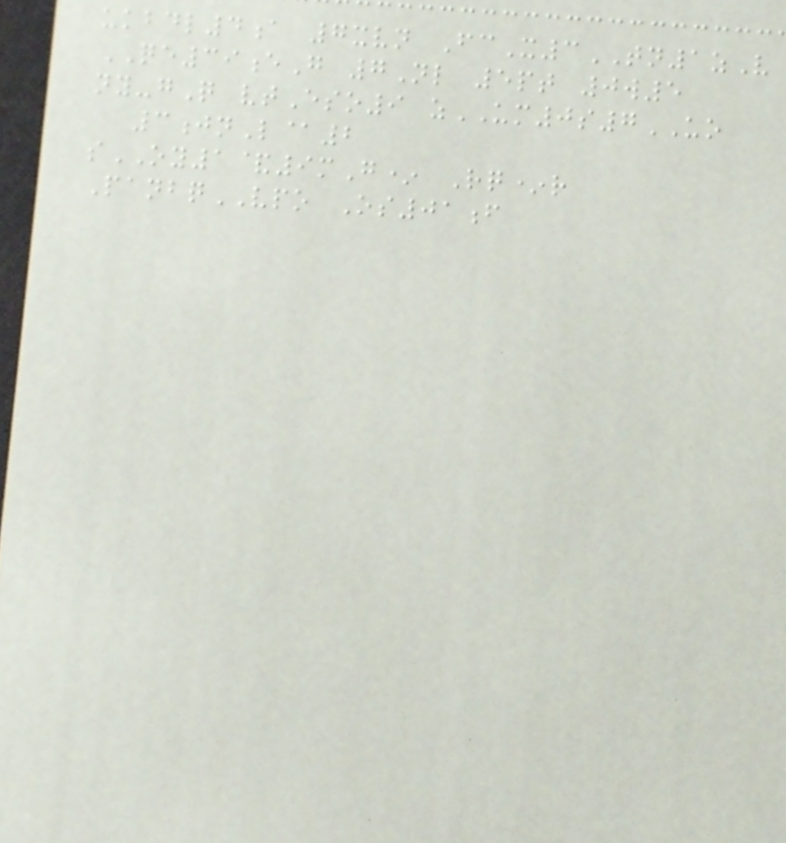ukbdl4a 7xvn FcX3TN1zV
QE39eG 7Nl 5pt 0w5
ny-gQ vtEso9 zUM0s7UO
3jnL@2
sOY1&9mG* Rq*r
PanbqVPO Os01f
